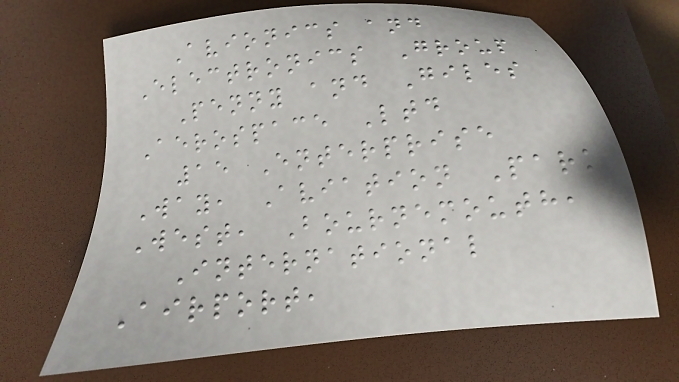Avionics and
Electronics Group
Penny and Giles
Aerospace Ltd
15 Enterprise
Way, Aviation Park
West, Bournemouth,
International
Airport,
